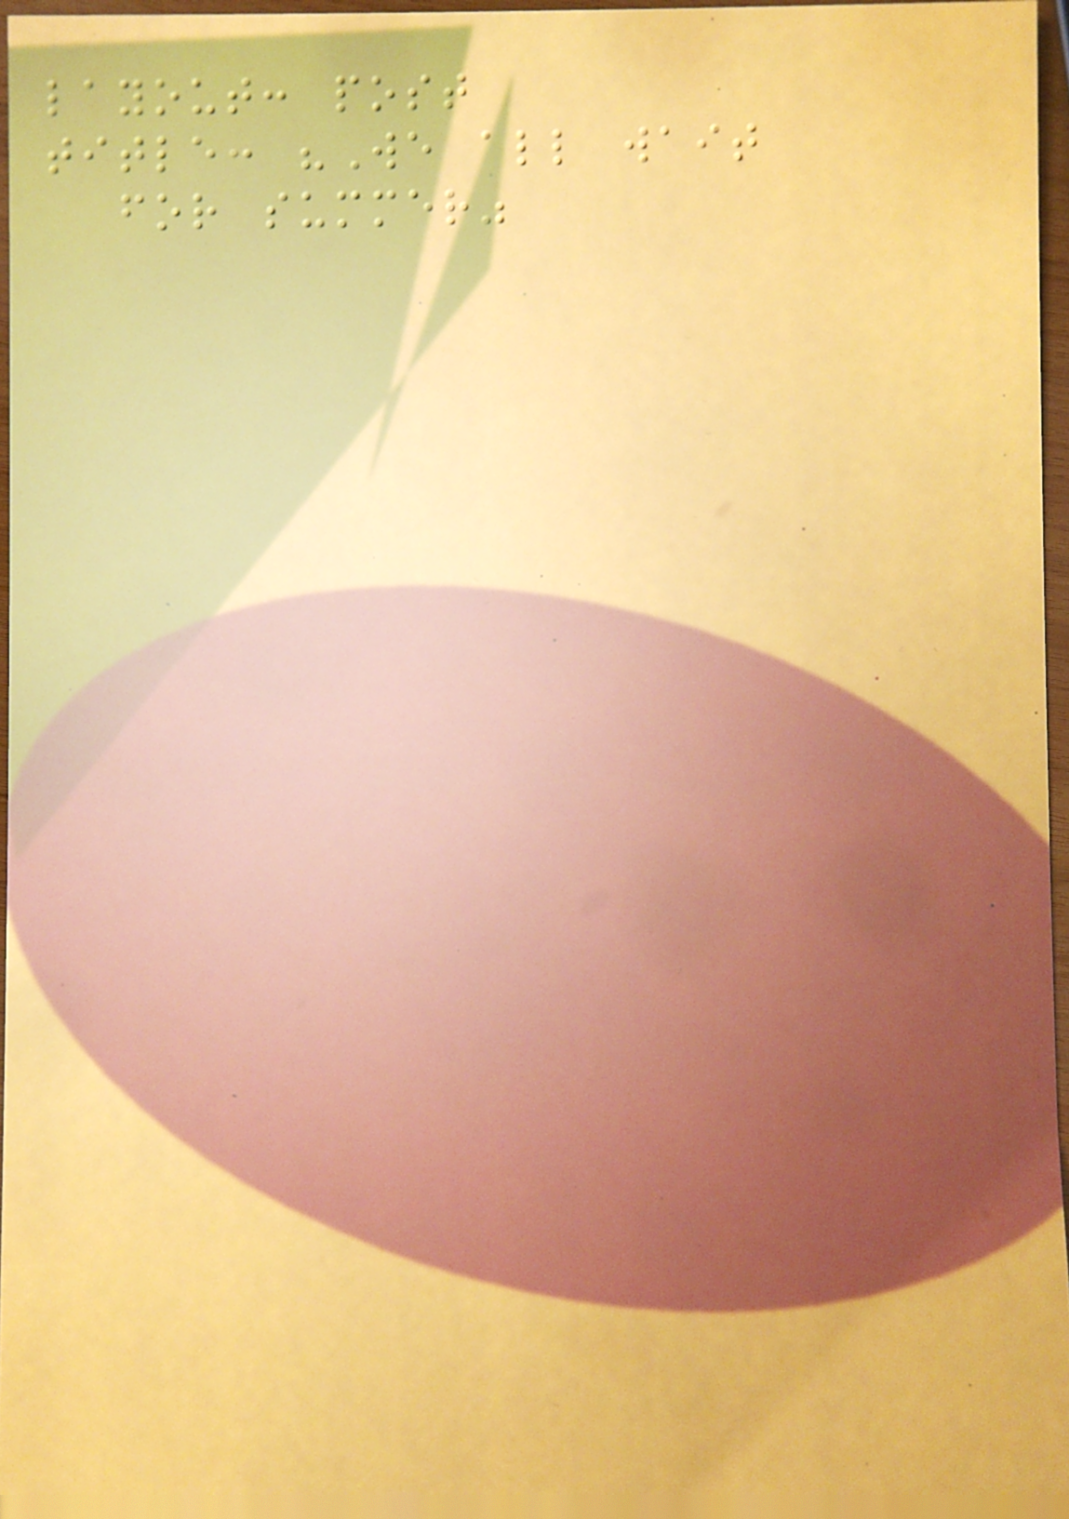layout: post
title: "We all wait
for summer"
